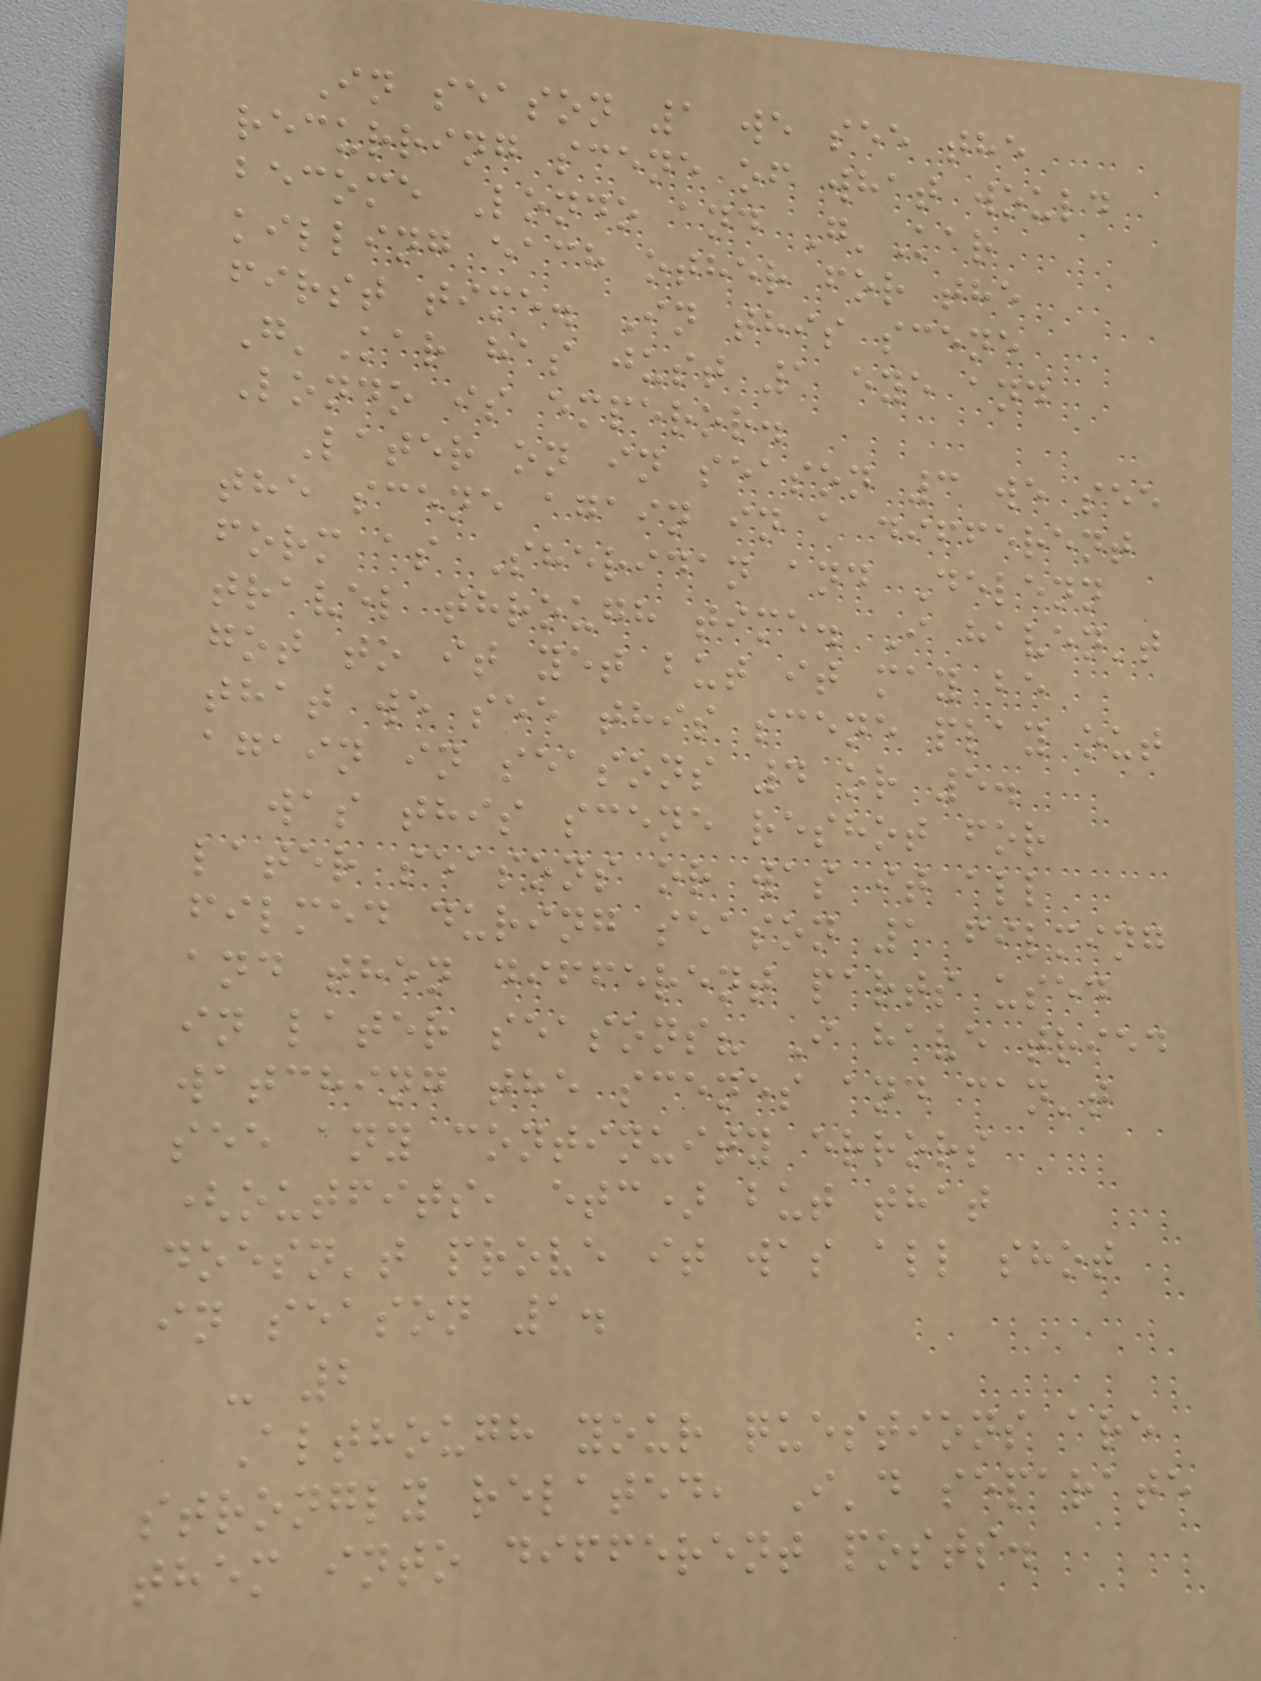In season 1 we see the
recurring scene of what would
become Londo and G'Kar
killing each other for the
first time. In this scene
G'Kar has just 1 eye and
Londo is emperor.
Later on in season 3 we see
the scene again in a different
form as Sheridan and Delenn
travel through time. I haven't
got to it yet but it may be
that we see this scene play out
again in seasons 4 or 5.
was this scene reshot for
later seasons or was it all
filmed during season 1 filming
and then different parts used
in later seasons? I have tried
watching the scenes and can't
see any continuity errors
(outfits, etc) but that
doesn't prove it was all shot
in season 1.
- 2
Although your questions are
strongly related, I'd separate
them into different posts.
